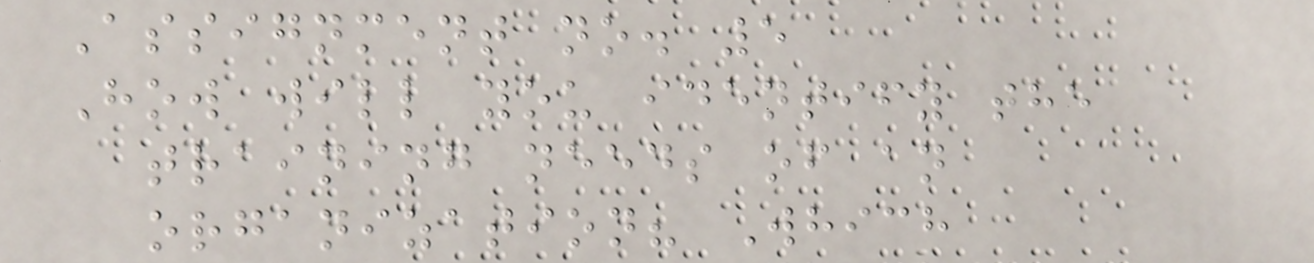Assignment no. 5
How will you identify the
training needs of an
organization? Which
